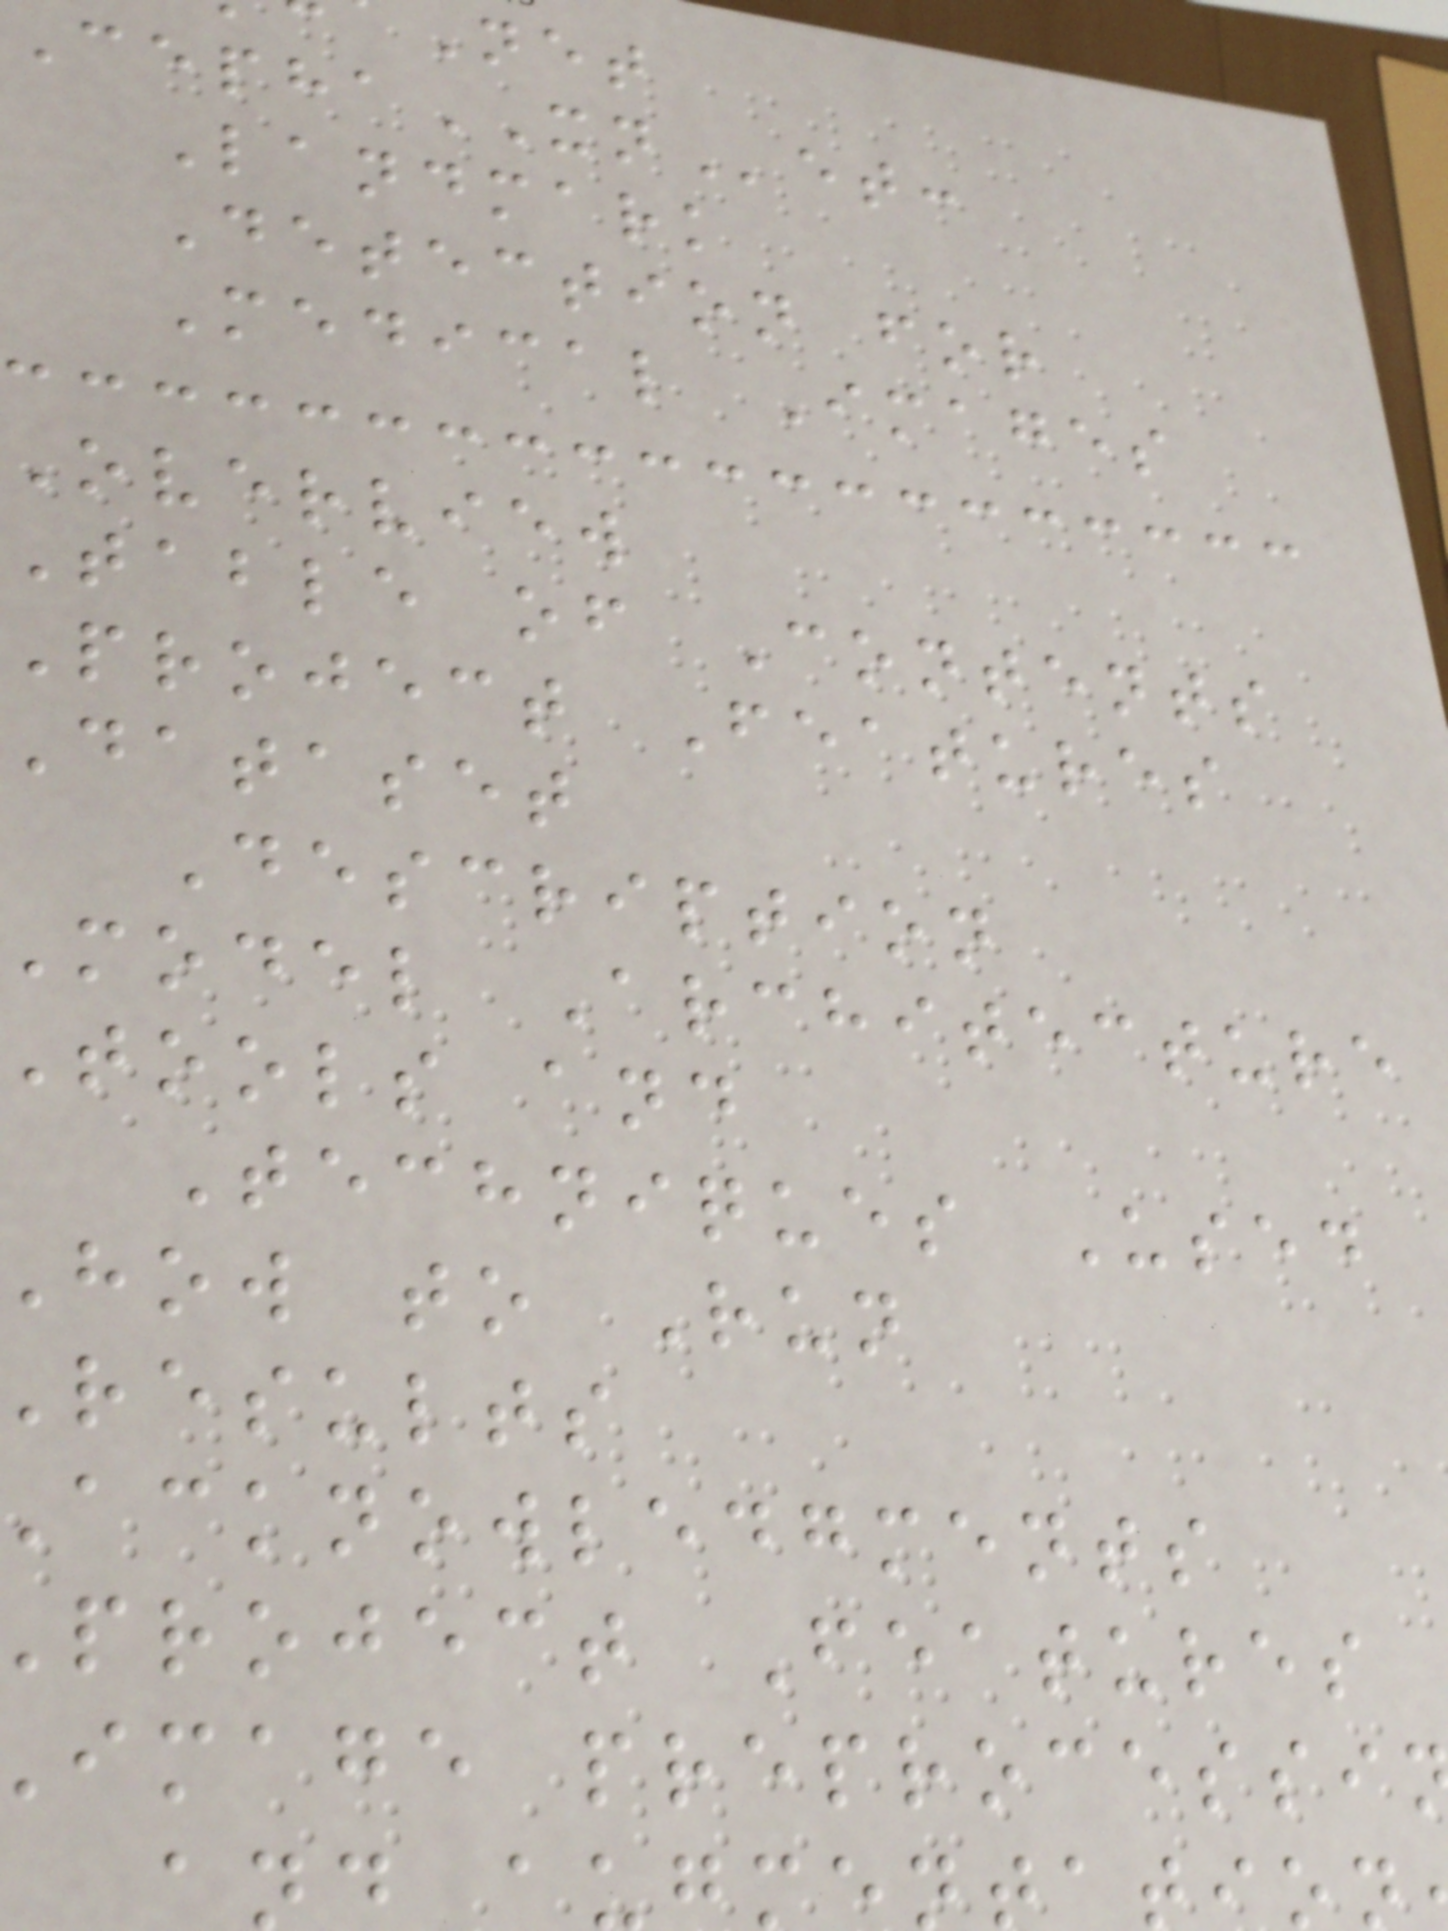Net
CephaXNet:
Landmark
Detection for
Medical Images
Overview
Table of Contents
Project Features
dataset
Description
model Architecture
tools and
Techniques Used
how to Run
results
acknowledgments
project Features
image preprocessi
